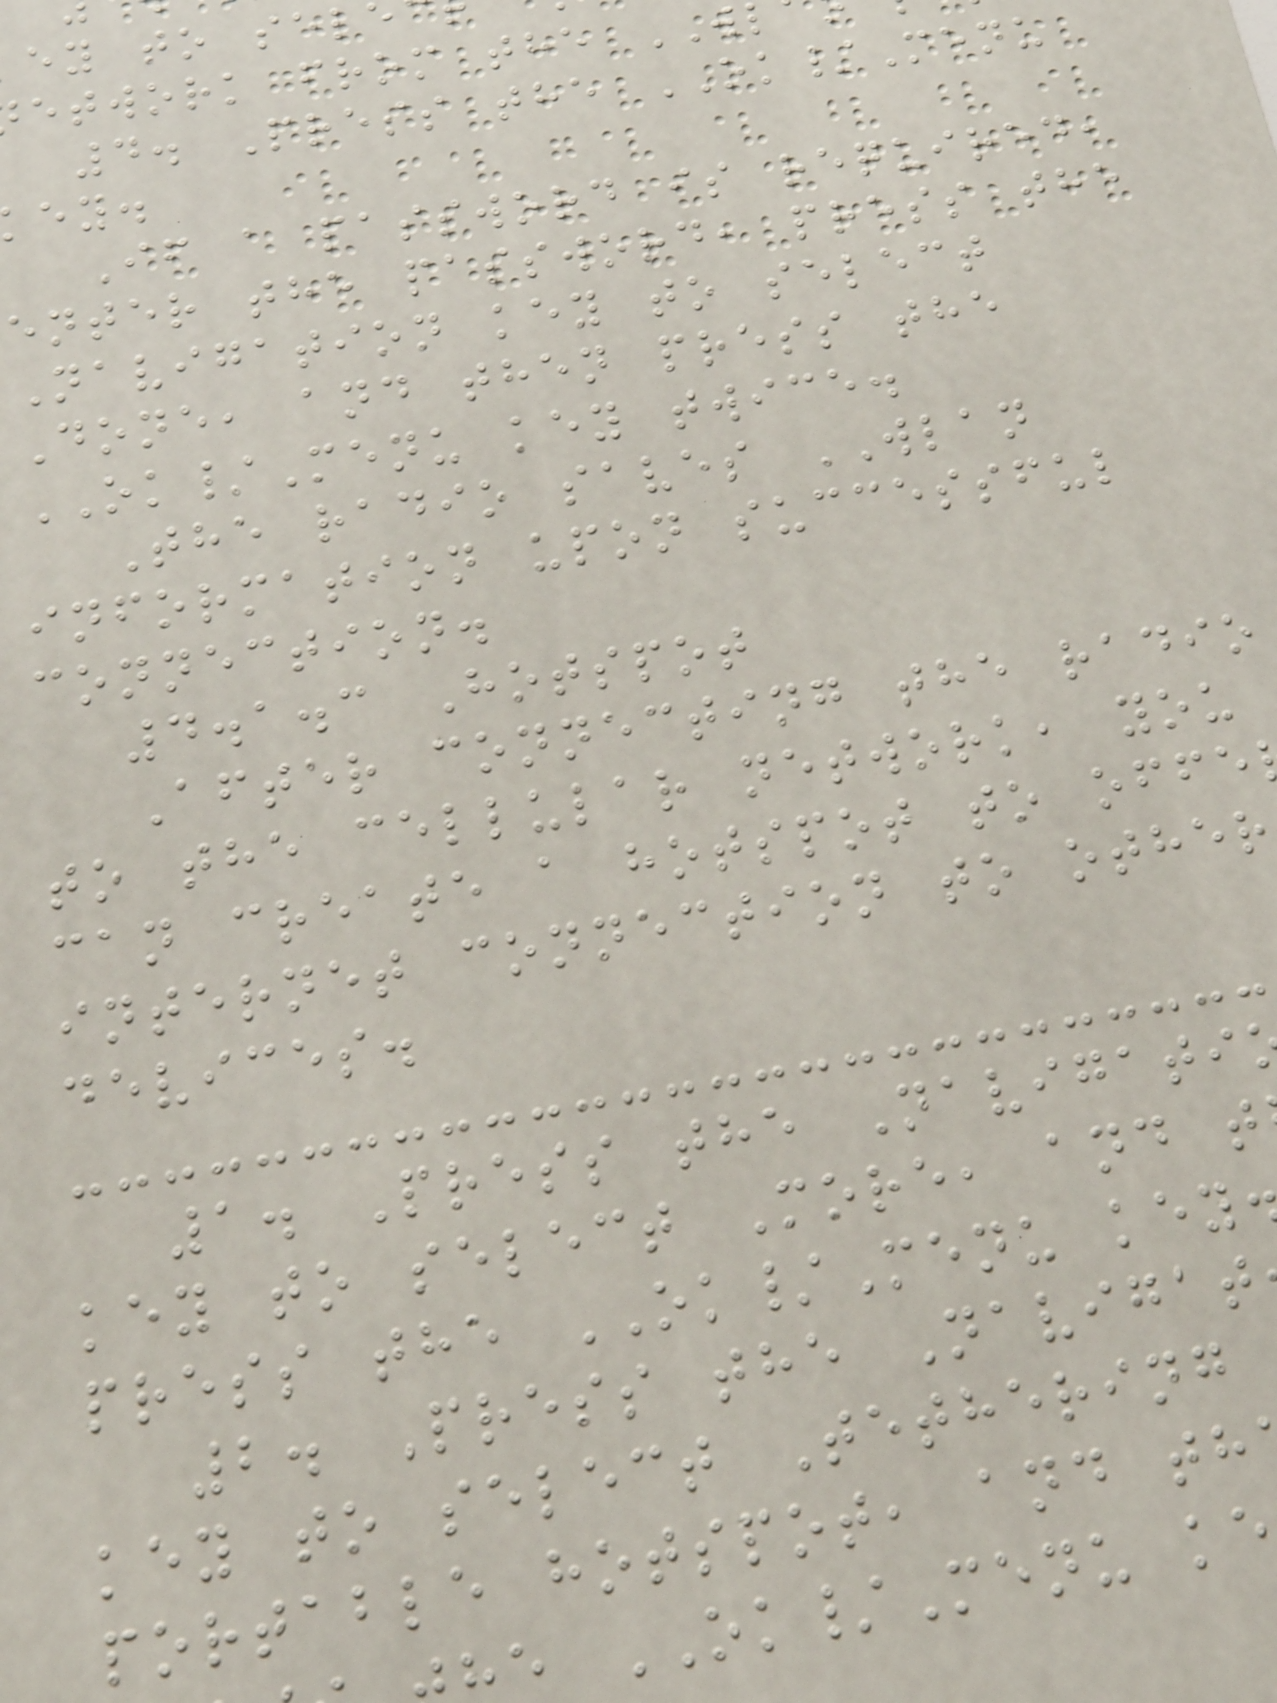ey to sel
etwork from the
4. Press the OK/Menu
If a password is required,
enter the password, press the
Navigation key to select
Done, and then press the
OK/Menu key twice.
The radio saves WLAN
information upon successful
connection.
4.1.3 Hotspot
After connecting the radio
to the cellular network, you
can create a hotspot to offe
internet connection to other
devices.
1. Press the Navigati
key to select More, and t
press the OK/Menu key
2. Press the Navigat
key to select Tethering
portable hotspot, and th
e OK/Menu ke
